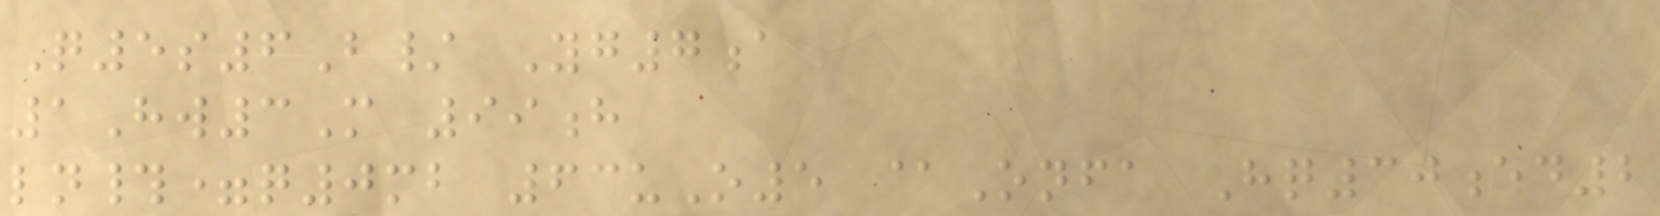Q5s6B/ Yg7a
1Hw3M 99h
ln#=q0mb 63uO5 @Onfa Hq30ed2
